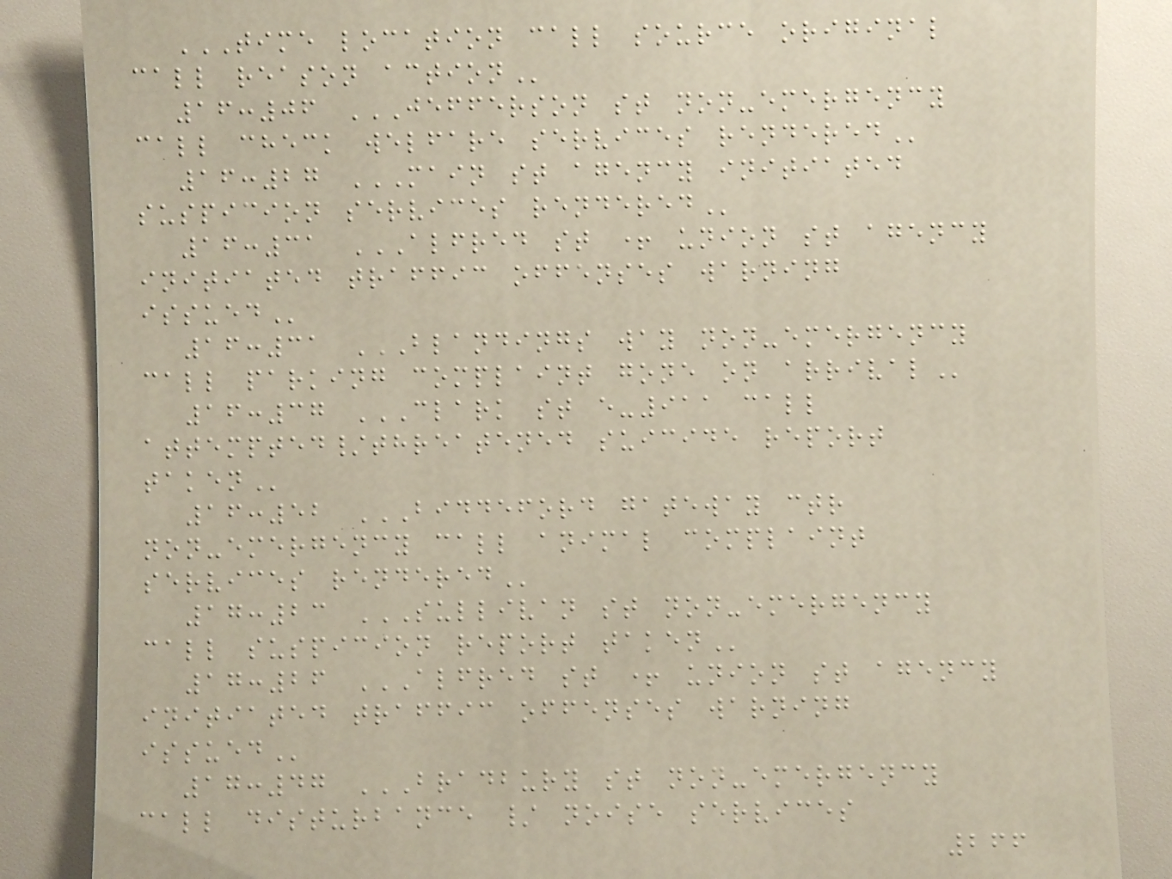TIME LOCATION CALL SOURCE ORIGINAL
CALL REASON ACTION
16:06 JEFFERSON ST NON-EMERGENCY
CALL CHECK WELFARE SERVICES RENDERED
16:27 MAIN ST AGENCY INITIATED
SUSPICION SERVICES RENDERED
16:31 ALFRED ST + UNION ST AGENCY
INITIATED TRAFFIC OFFENSES WARNING
ISSUED
16:31 BLANDINGS WAY NON-EMERGENCY
CALL PARKING COMPLAINT GONE ON ARRIVAL
16:37 CLARK ST E-911 CALL
ATTEMPTED/THREATENED SUICIDE REPORT
TAKEN
16:52 BIDDEFORD GATEWAY CTR
NON-EMERGENCY CALL ANIMAL COMPLAINT
SERVICES RENDERED
17:23 SULLIVAN ST NON-EMERGENCY
CALL SUSPICION REPORT TAKEN
17:26 ALFRED ST + UNION ST AGENCY
INITIATED TRAFFIC OFFENSES WARNING
ISSUED
17:47 BRADBURY ST NON-EMERGENCY
CALL DISTURBANCE / NOISE SERVICES
266
